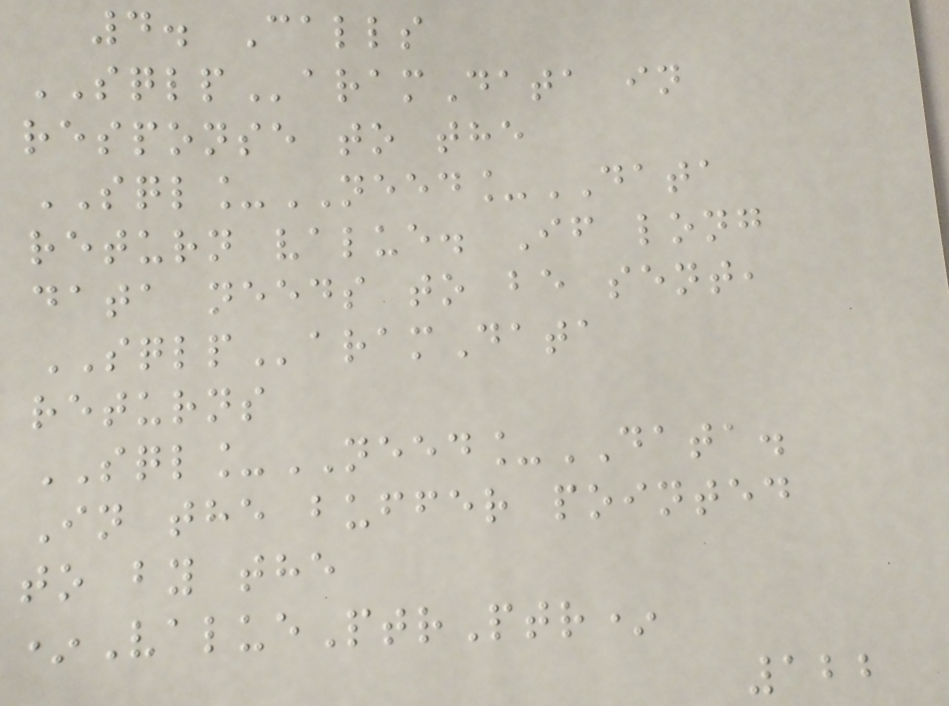4. Calls
SQLParamData in
response to the
SQL_NEED_DATA
return value. If long
data needs to be sent,
SQLParamData
returns
SQL_NEED_DATA.
In the buffer pointed
to by the
*ValuePtrPtr*
122
